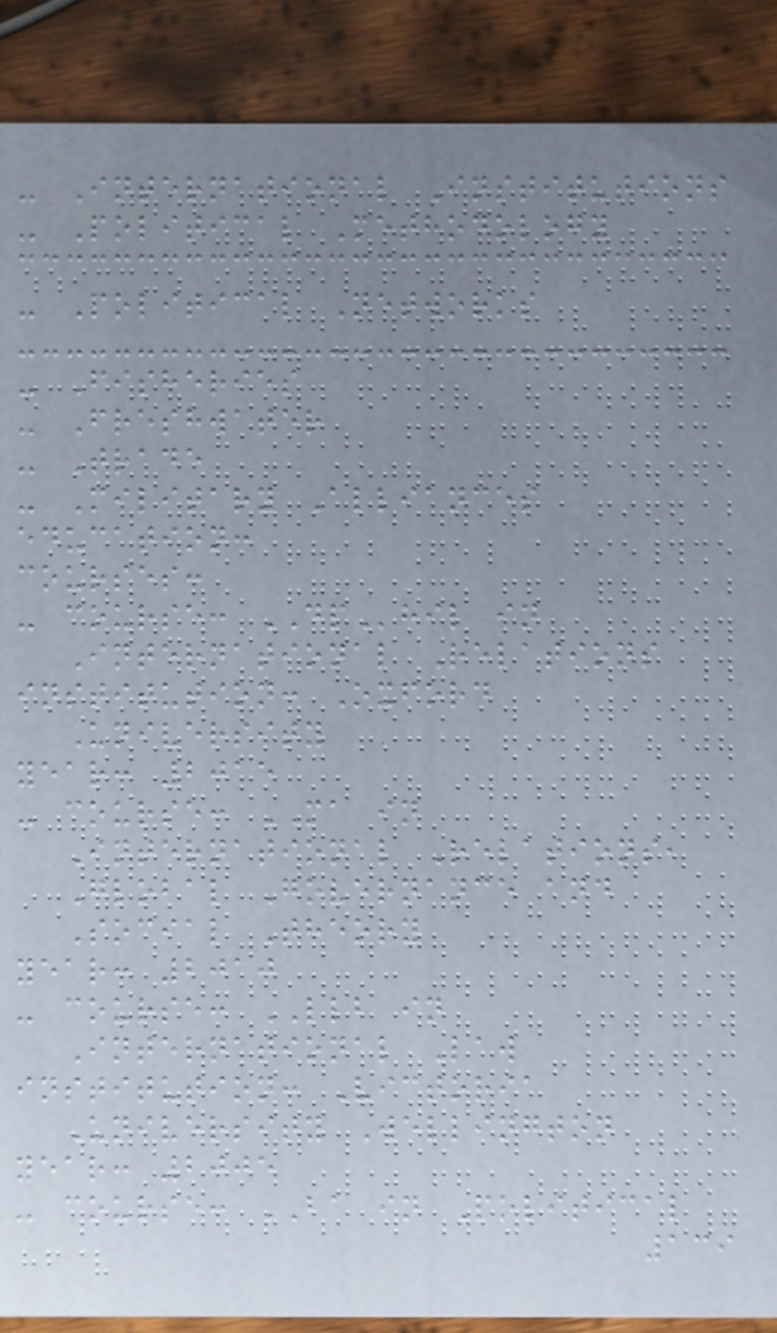- International Institutions
- Political Methodology
- Political Networks
- Fisheries
- Freshwater
- Trade
- Military Alliances
education:
courses:
- course: DPhil in
International Relations
institution: Oxford
University
year: 2015
- course: MA in
International Relations,
Global Governance and
Social Theory
year: 2010
- course: LLB in
International Law
institution: Victoria
University Wellington
year: 2005
- course: BA in Political
139
